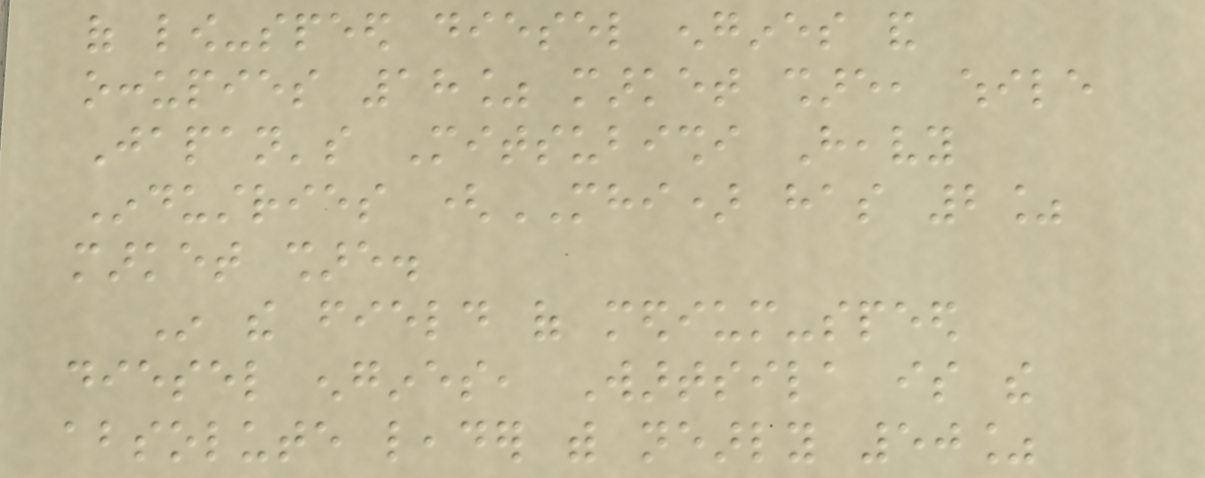of low-speed diesel engines and
occupies 18% market share, while
Japan's Mitsubishi Heavy
Industries (MHI) has 2%
market share.
In the field of medium-speed
diesel engines, Wartsila is the
absolute leader with nearly 50%
